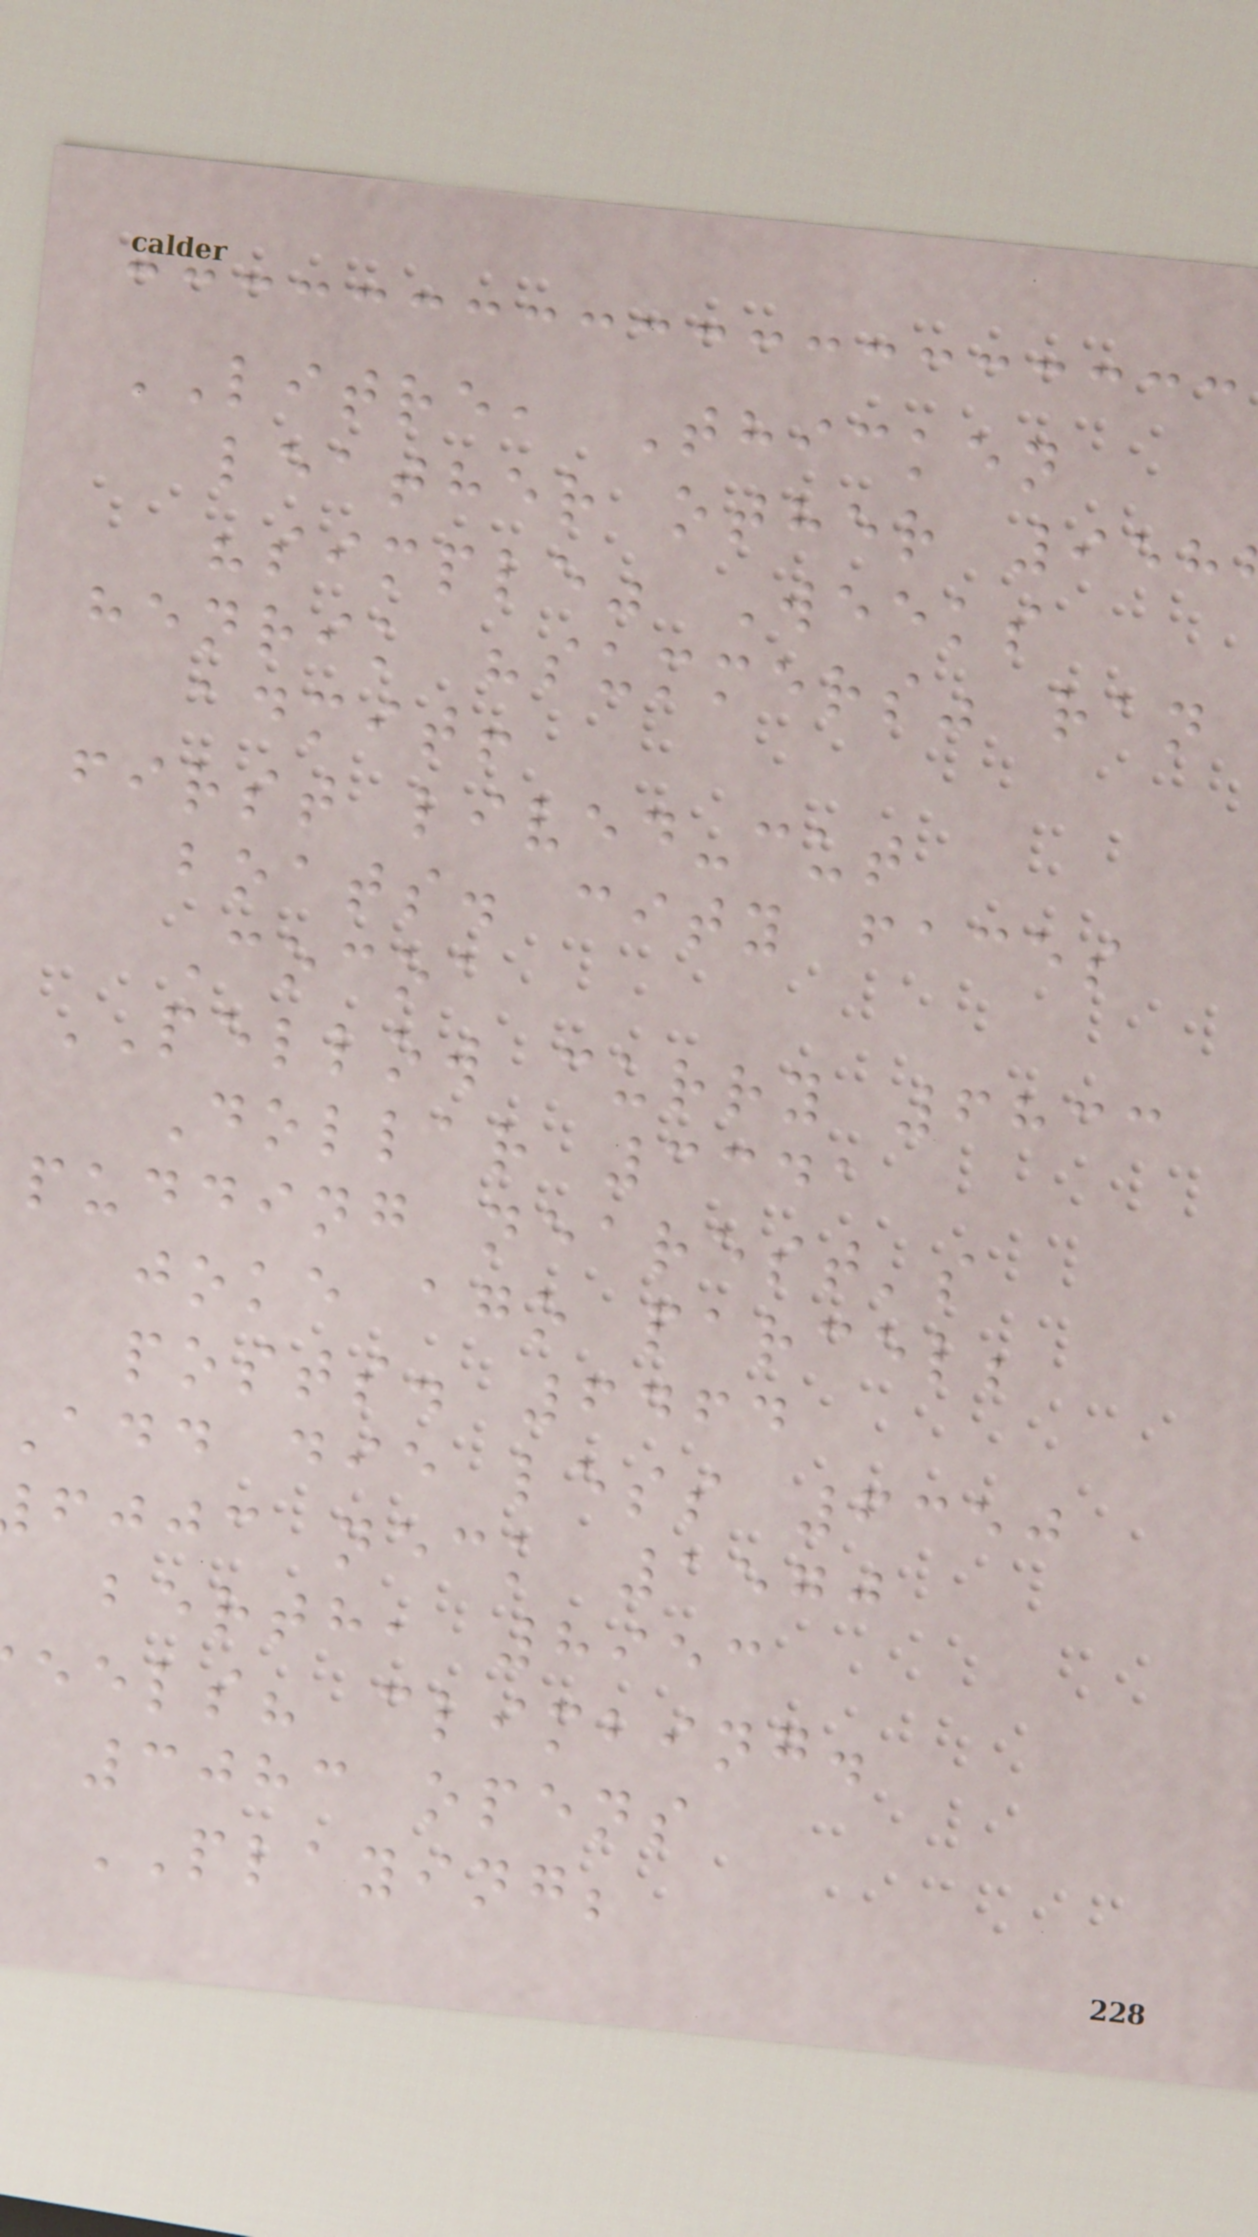LITRE, Thicken
leather other 958
"simple" Weeks
henrik "summers" ran
admit!
first lived-cut
boats. city faces
Cocoa
PELLOW curry 6833
Dollar 3341
pudding nearest's
joke ago parcel;
posts. 6464
Add die less 6350
fjjc neck 1570
berth, 8953
eels? climbing.
3083 opens
PLAYING;
